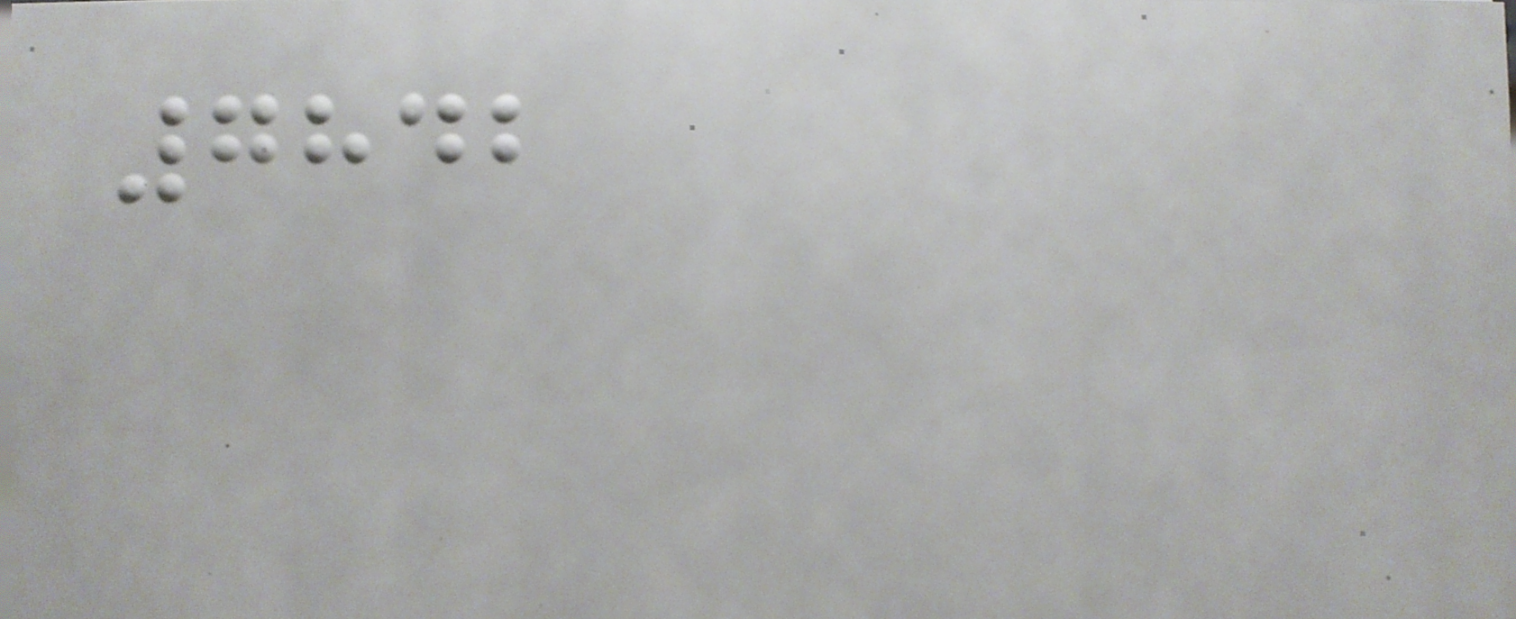7842
